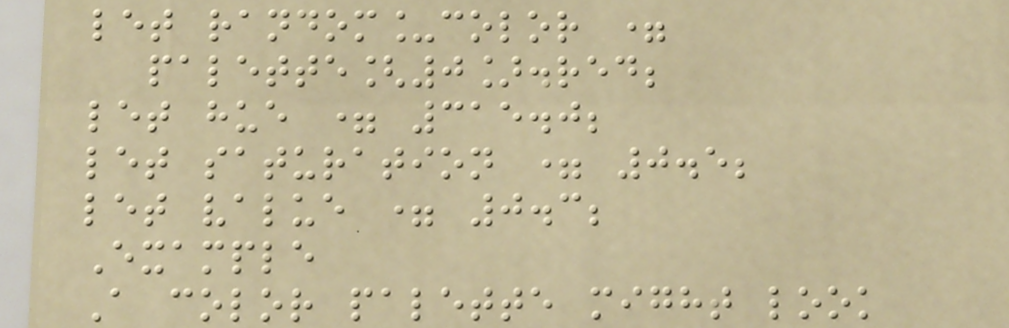let random_color =
palette[0].red;
let hue = 315.0;
let saturation = 0.5;
let value = 0.3;
Example
A color palette might look
